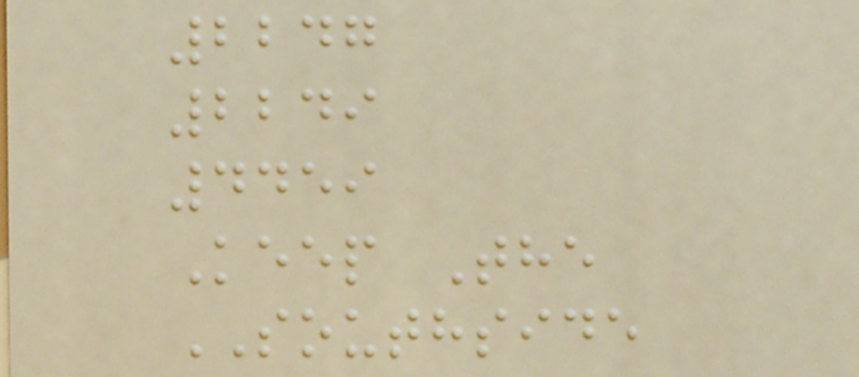2247
2249
4459
Keep The
SOUTHSIDE
